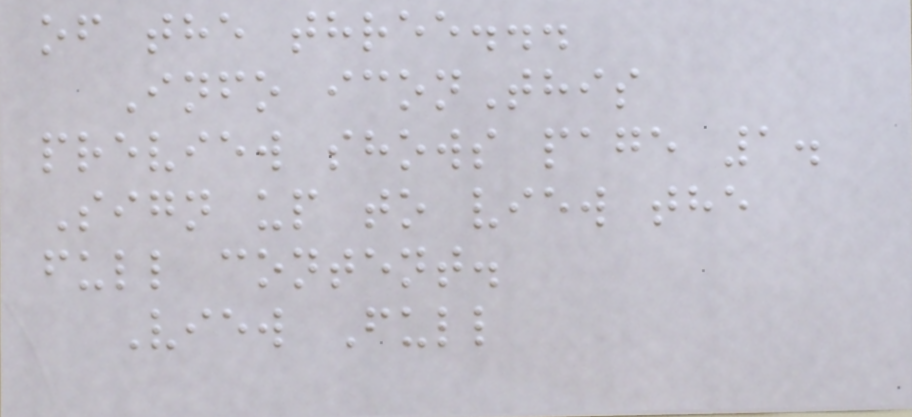of the three...
Info iconThis
preview shows page 1.
Sign up to view the
full content.
View Full
